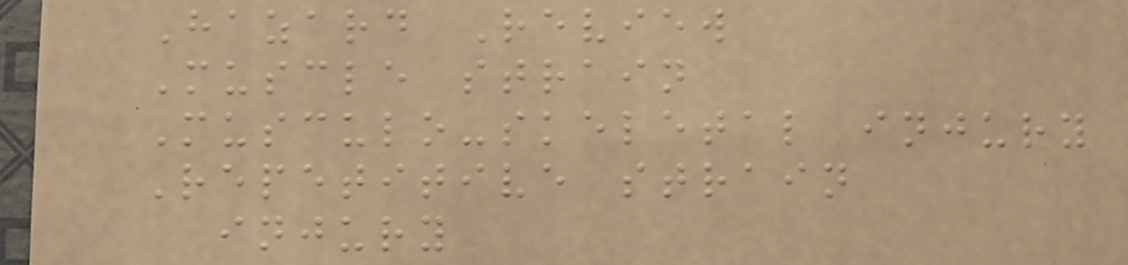Hazard Review
Muscle strain
Musculo-skeletal injury
Repetitive strain
injury
